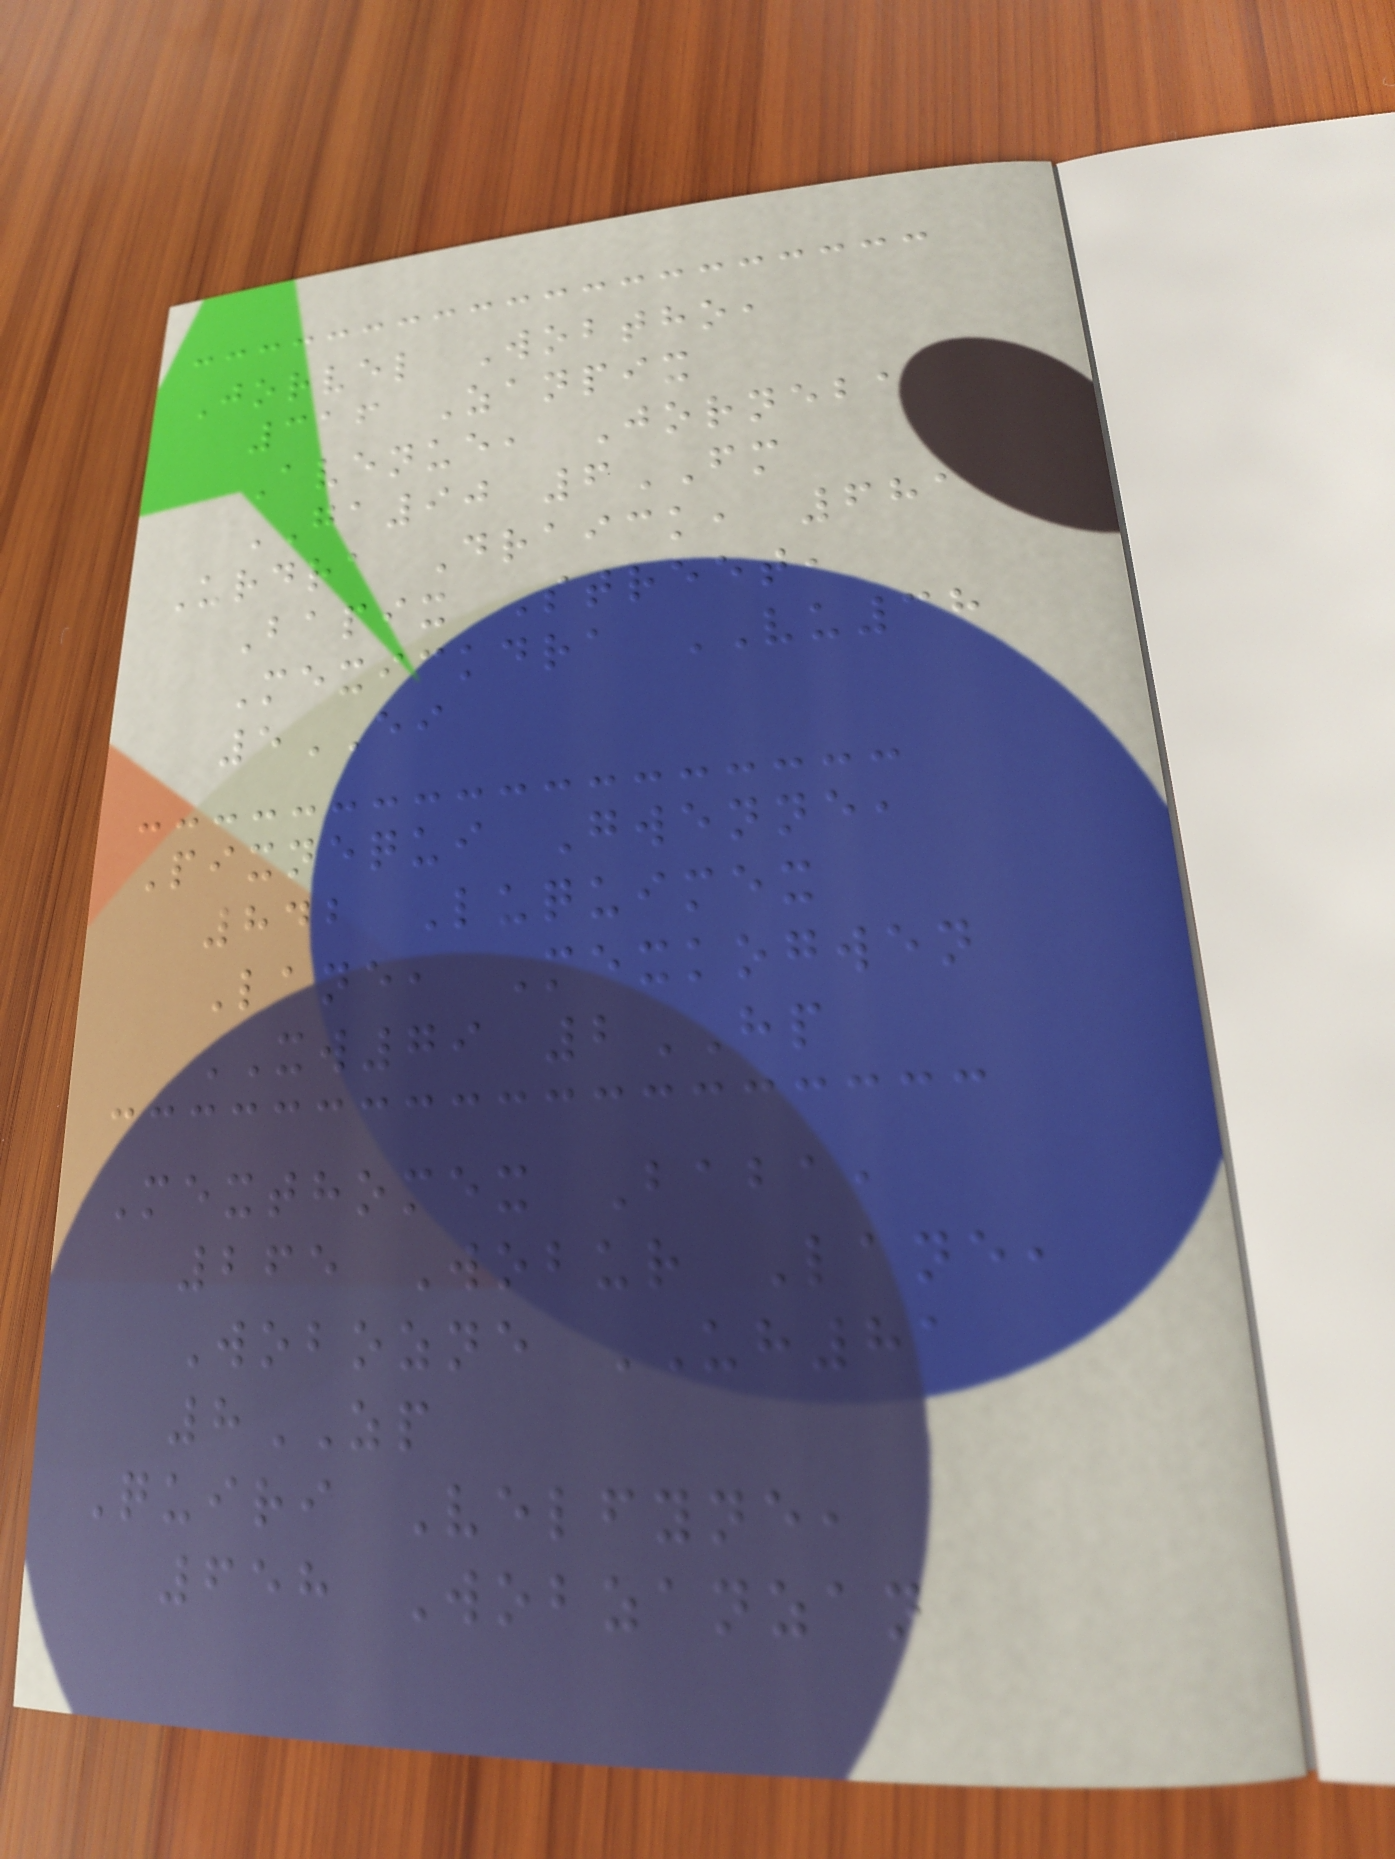Jorvel Wobtho,
316 Zanpix
Avenue, Jorneba
GA90 6FM
Urdra Draick, 681
Bapix Street,
Mexickdra VU38
5EI
Pixnequi Gwenne,
842 Luquimex
Lane, Mexkogwen
XW79 2HP
Mexthomex Baba,
265 Wobur Lane,
Wobozne UH81
8ZP
Quiri Velfyne,
658 Wobzanzan
